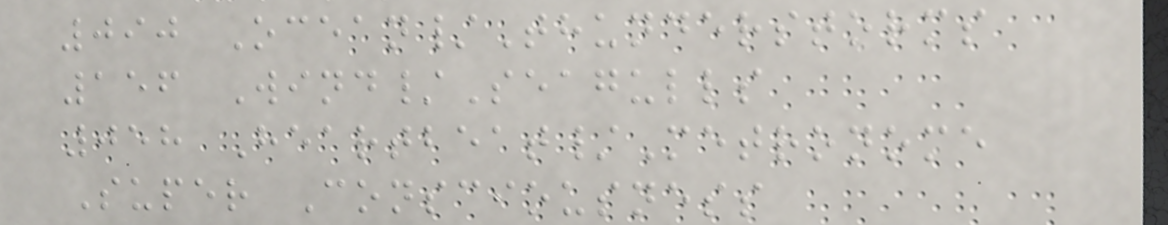090 Ocean/Thunderstorms
156 Wind/Seagulls
058 Heartbeat/Metronome
Super Consciousness
